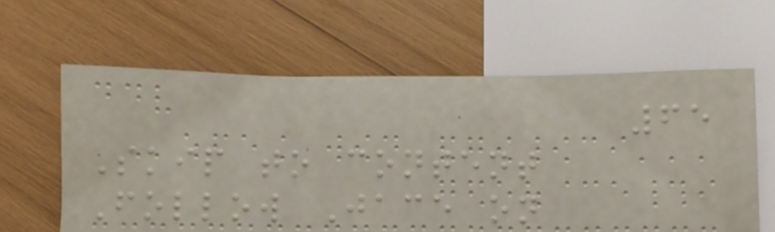65
Skip to content
Follow Jace on
